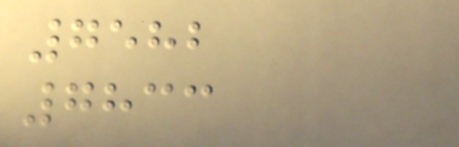7582
7833
